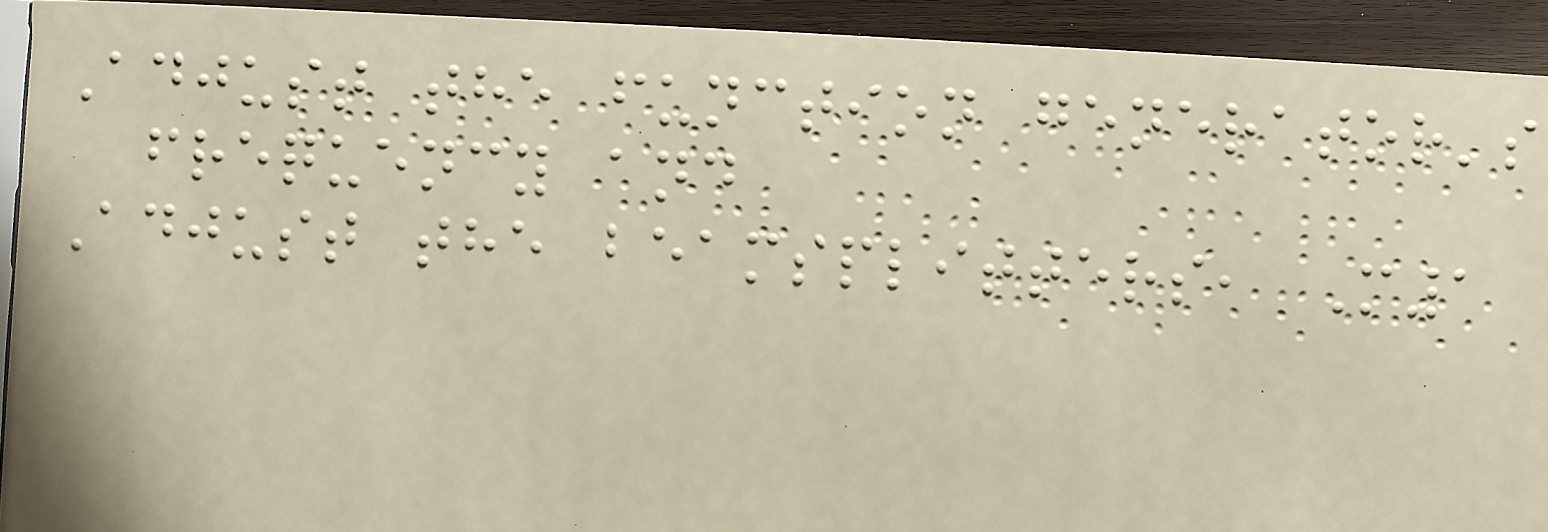Adjust the function generator's
frequency and
Adjust the beamsplitters, M1
